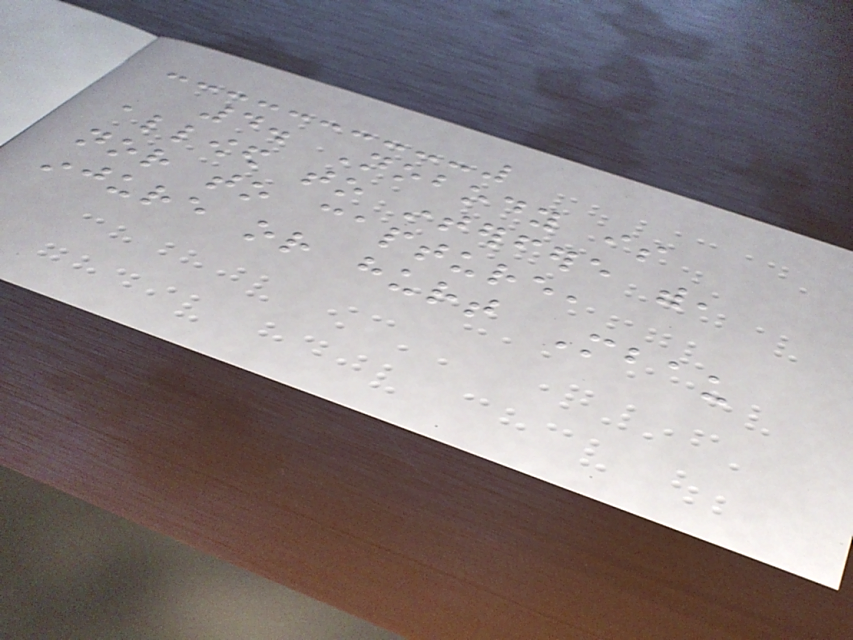4. Nobody is
allowed to interfere with,
nor to capture,
injure or hurt Mbau
